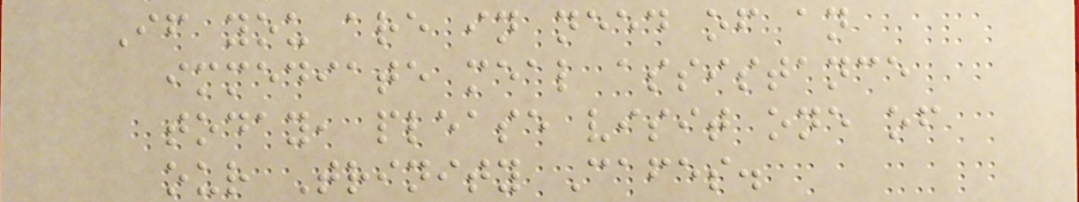If you are in need of an
immediate meal assistance
today, please visit one of
our Trinity Cafes.
